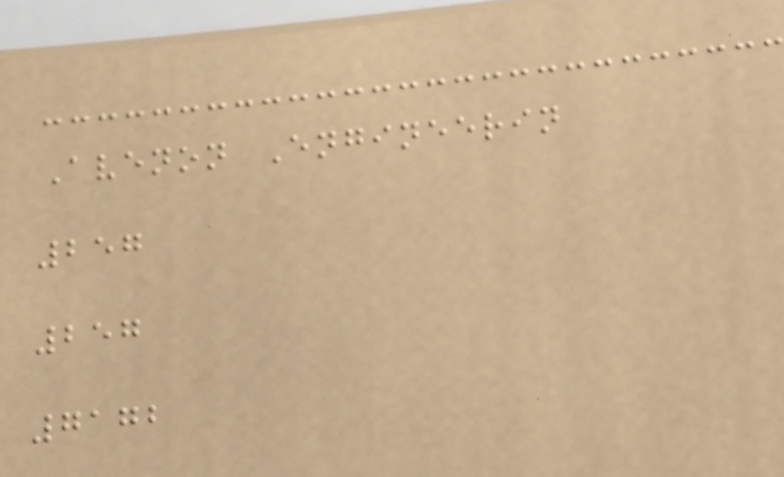Avenon Engineerin
257
257
7172
